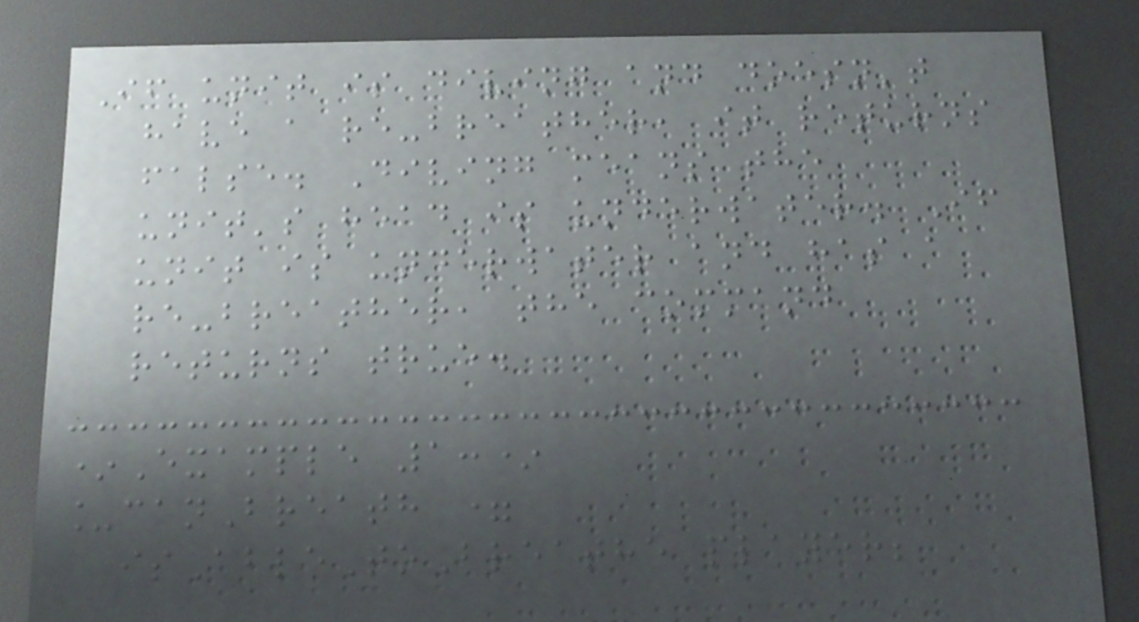If unit is diving and doesn't
have a re-breather, it returns
false. Diving means the
unit's head is underwater. If
unit is underwater and has a
re-breather, the command
returns true.
*Example 1:*
_canBreath =
isAbleToBreathe player;
